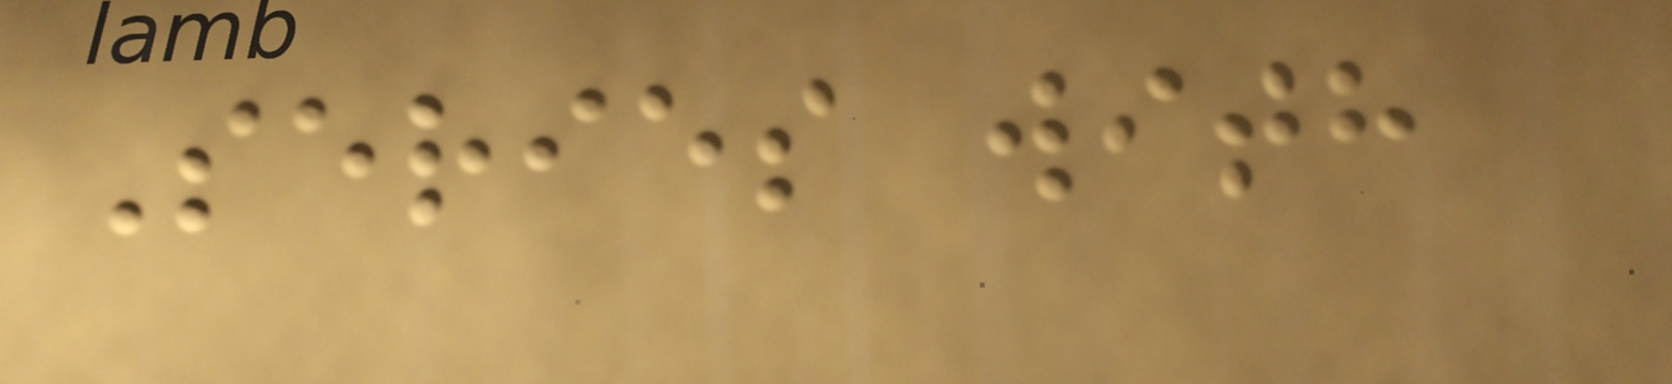Series with
